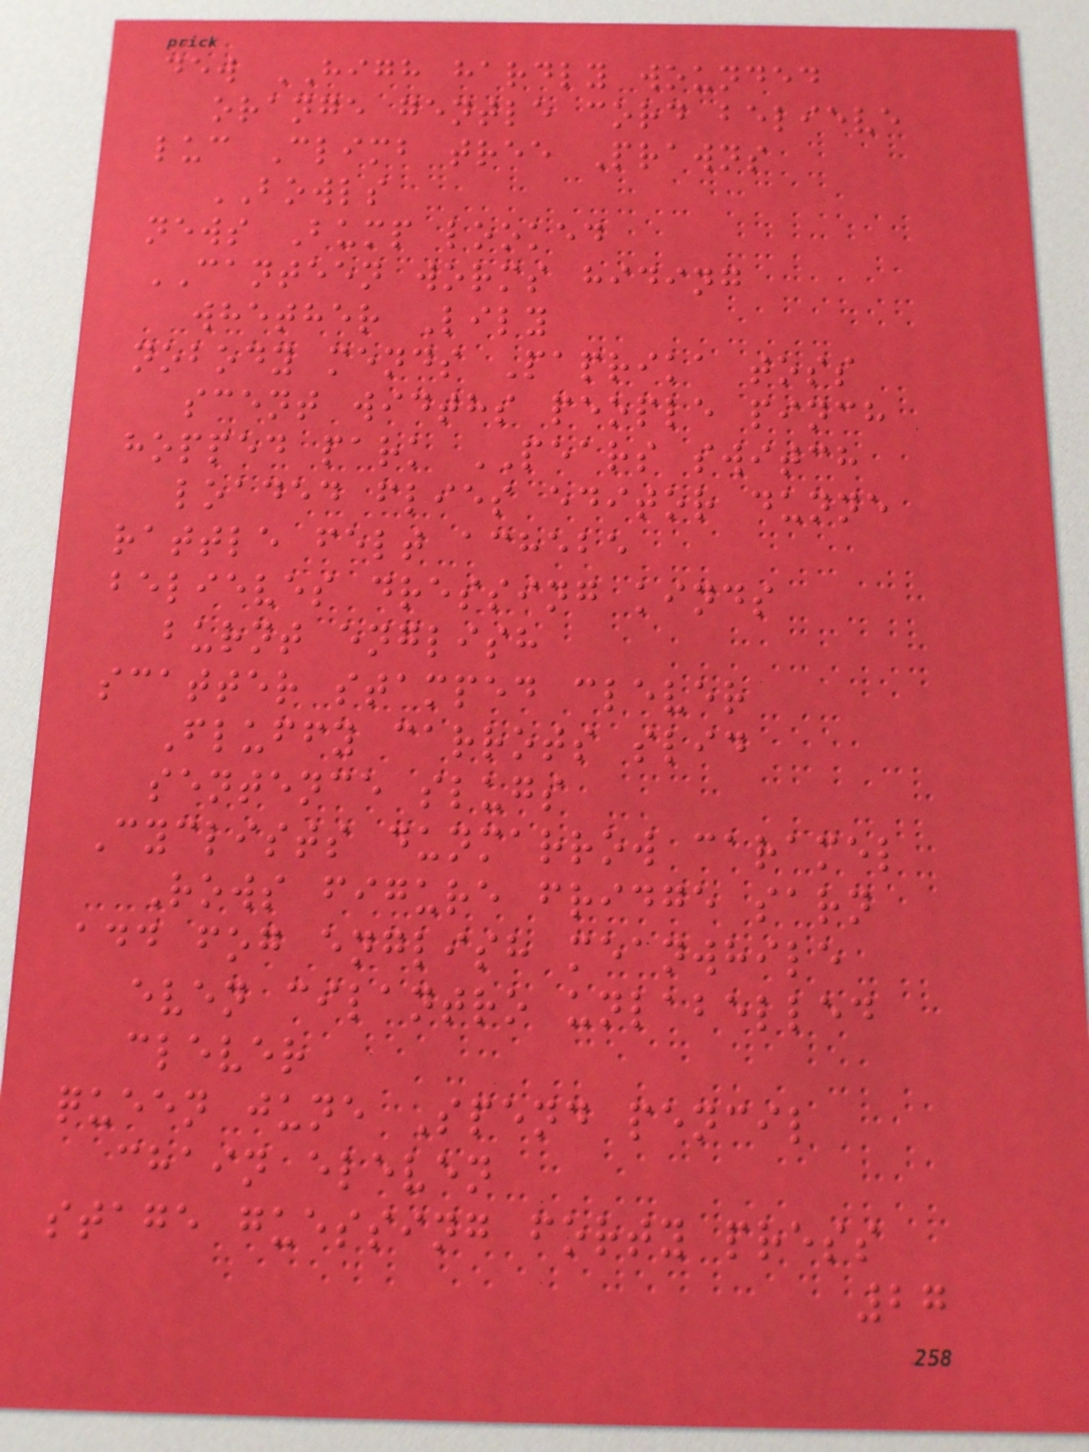dew HIGH hardly wounded
orange gentle cord believe
luc Climb tree Prawns
BOWLS
news Bump looked
CANTEEN worms hiding
whether Lily
nobody mends Paprika toss
scent widths people pinch
hopped park PEARS switch
loaded flies editor dunne
rattle felt achebe
believes dressing kinds
burnt english
scatter stamped clever
Fluffy carrots slid
sentence slugs
Cyclists dunmarrow caramel
Rows figure fridge sarn
add fog english meanwhile
even cilantro unlabelled
clever
queen june Spend pencil
chain eleven
stage guessing forty press
27
